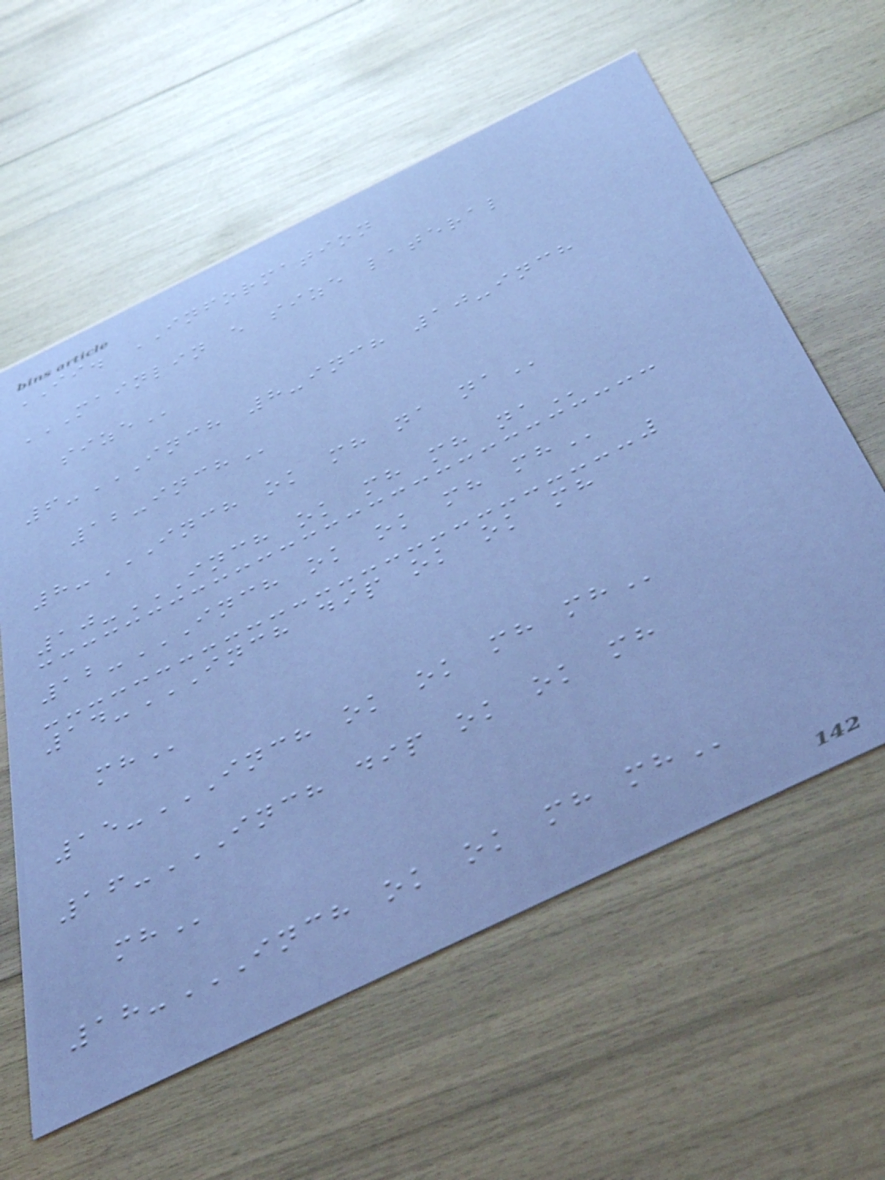II. INFORMATION
MAINLIN E SIZE LATERAL
SIZE
6-INCH 8-INCH 10-INCH
12-INCH
8-INCH OK MH NA NA
10-INCH OK MH MH NA
12-INCH OK OK MH MH
14-INCH DIP OK OK MH
MH
15-INCH OK OK MH MH
16-INCH DIP OK OK MH
MH
18-INCH OK OK MH MH
